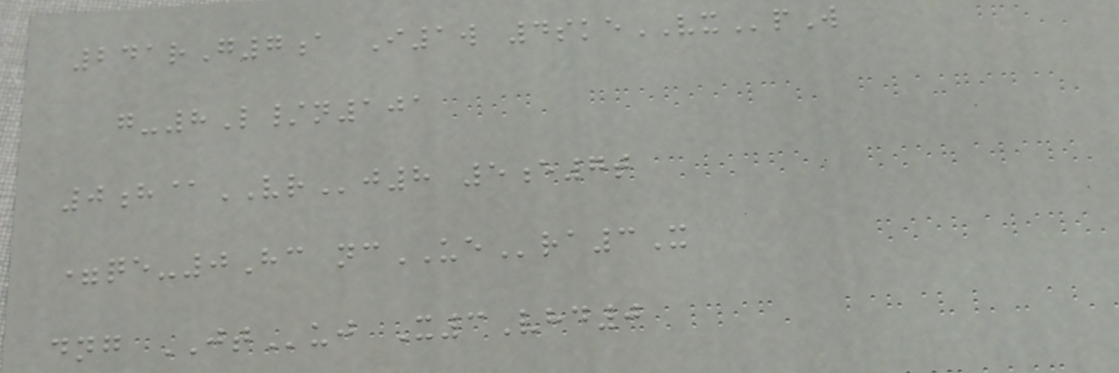241rG7a I1w 4skeVXpW
g-8L/n101
0h@VRj8 5e7t
=qe-0Hc ncUEra3X
dng JTuj X3Vhd0
